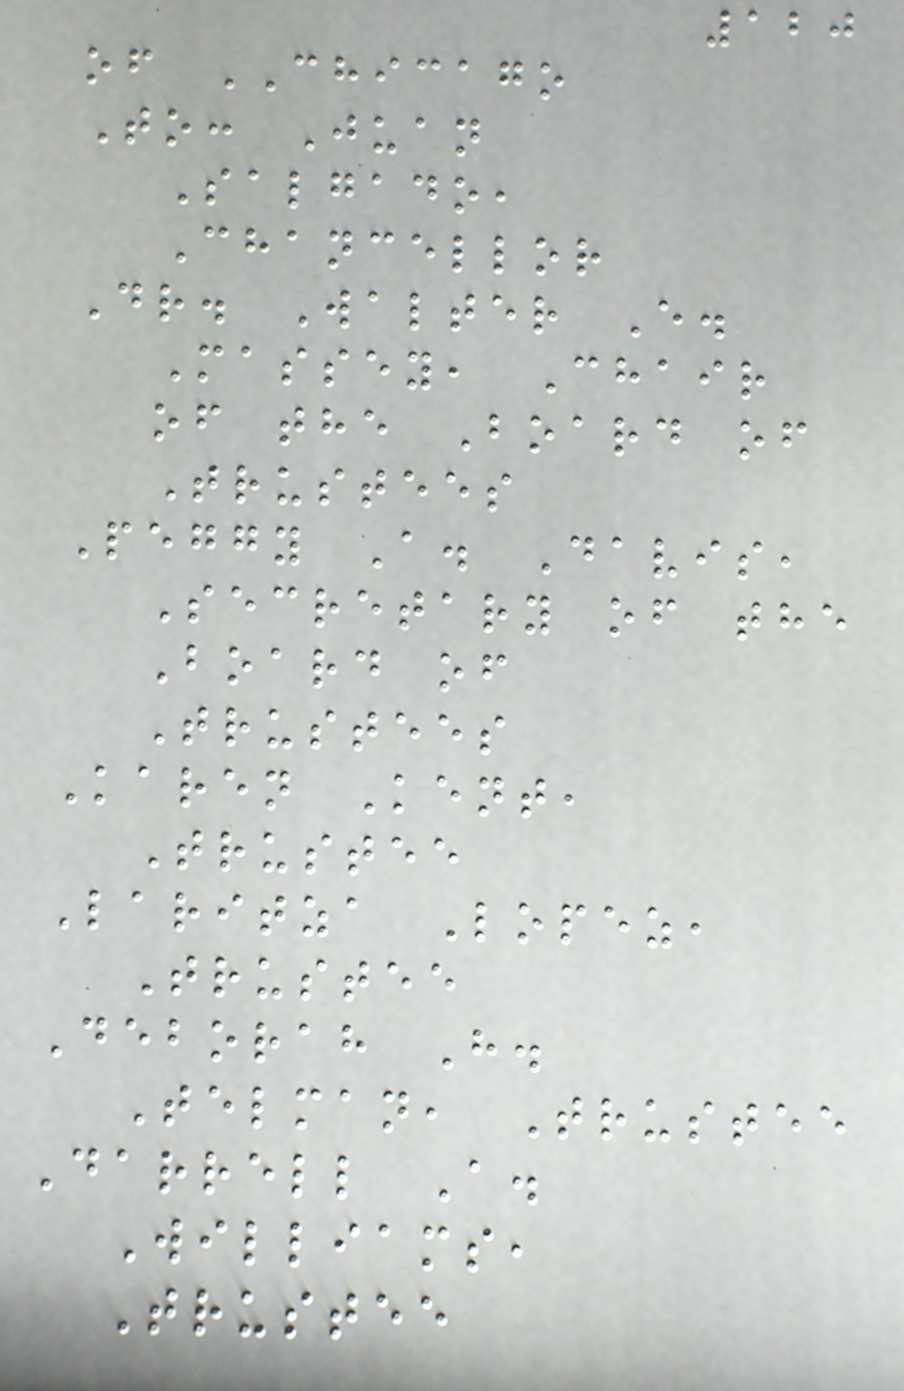120
of CHICAGO
To: Juan
Salgado,
Chancellor
Dr. Walter E.
Massey, Chair
of the Board of
Trustees
Peggy A. Davis,
Secretary of the
Board of
Trustees
Karen Kent,
Trustee
Laritza Lopez,
Trustee
Deborah H.
Telman, Trustee
Darrell A.
Williams,
Trustee
